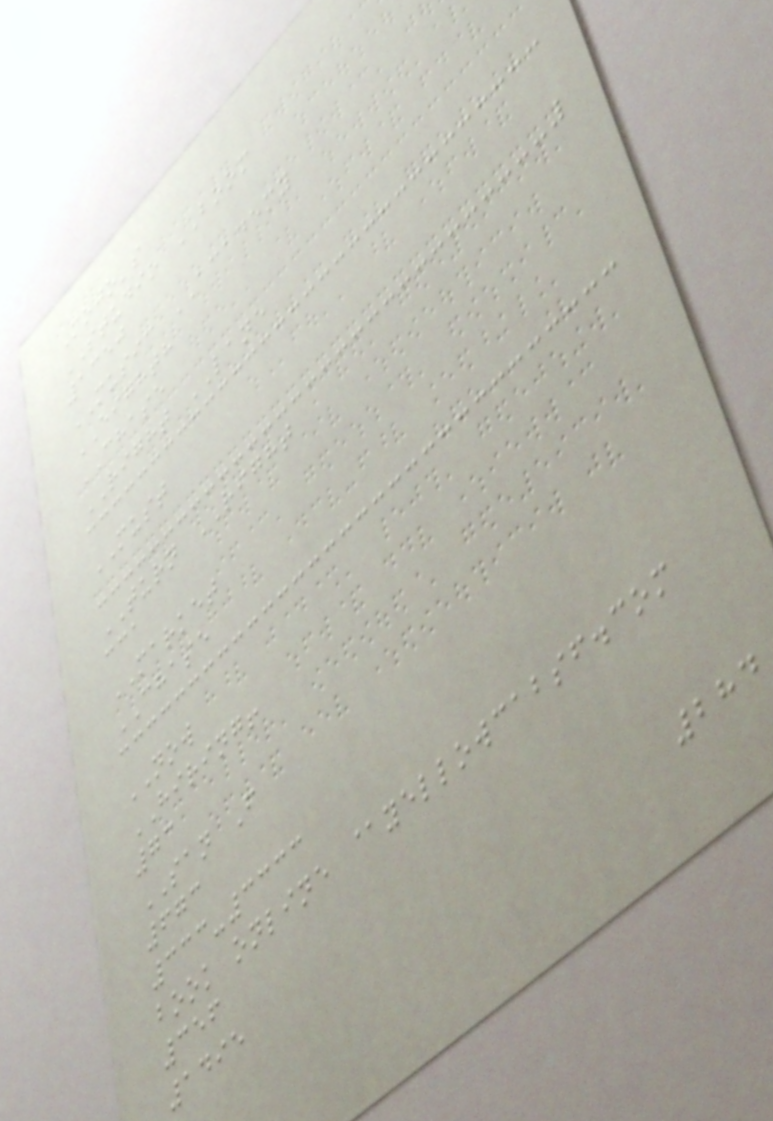Mojo's
STUDIO BOOM
1350
MUSIC ACADEMY
EIGHTH
CHASE
RIGHT LANE
MUST
TURN RIGHT
cca
MARKET
CHASE
NOW
HIRING!
73
SAN F
673
333-3333
book online @yellowcabsf.com
356
1495
284
